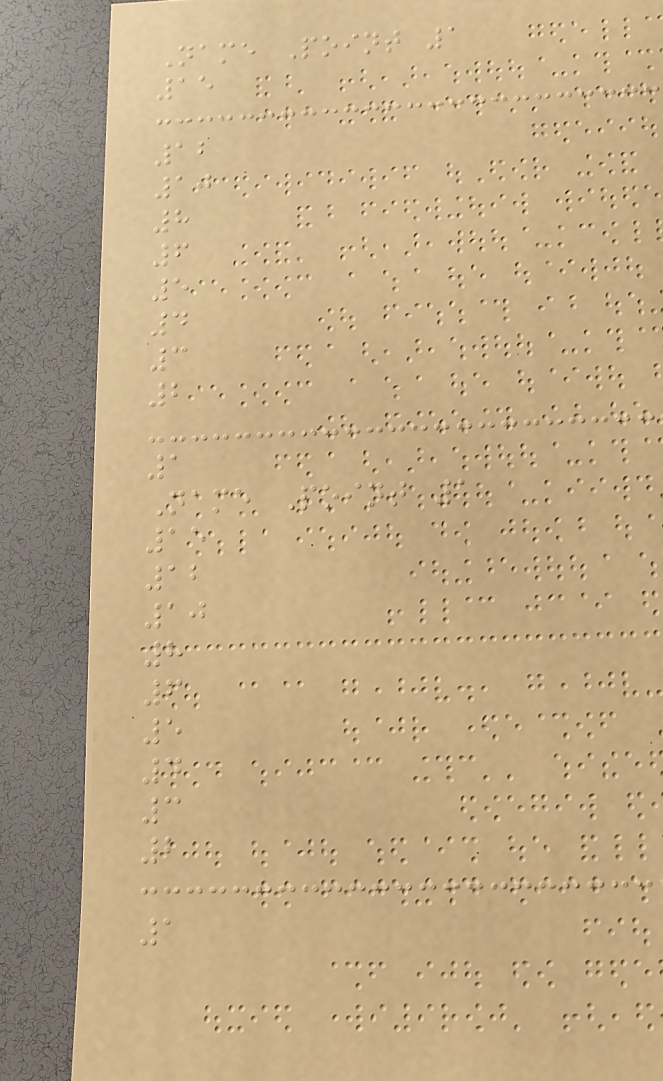Name Point 1
15
12
10
8
6
5
4
3
2
1
Name Point 1
15
12
10
8
6
5
4
3
2
1
